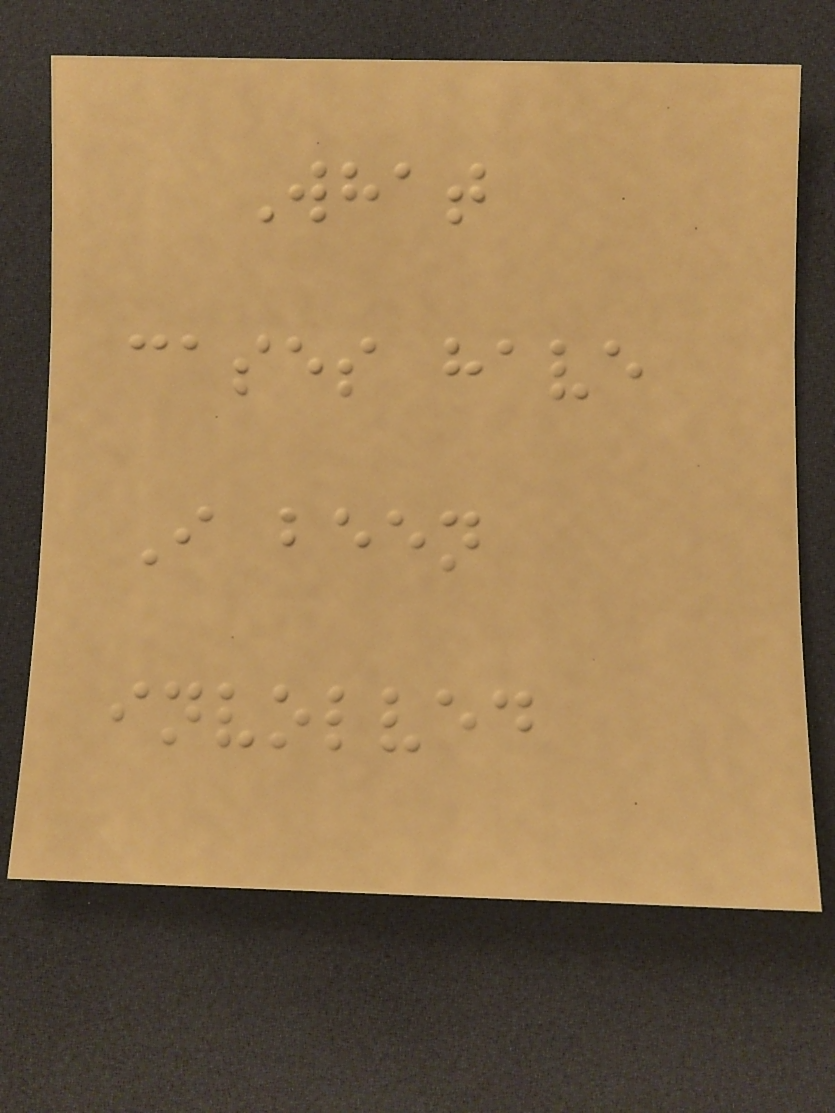What
cases have
I been
involved
